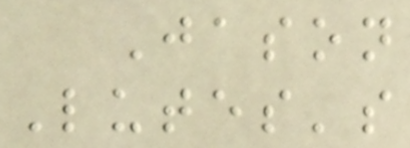Jason
Lutes's
